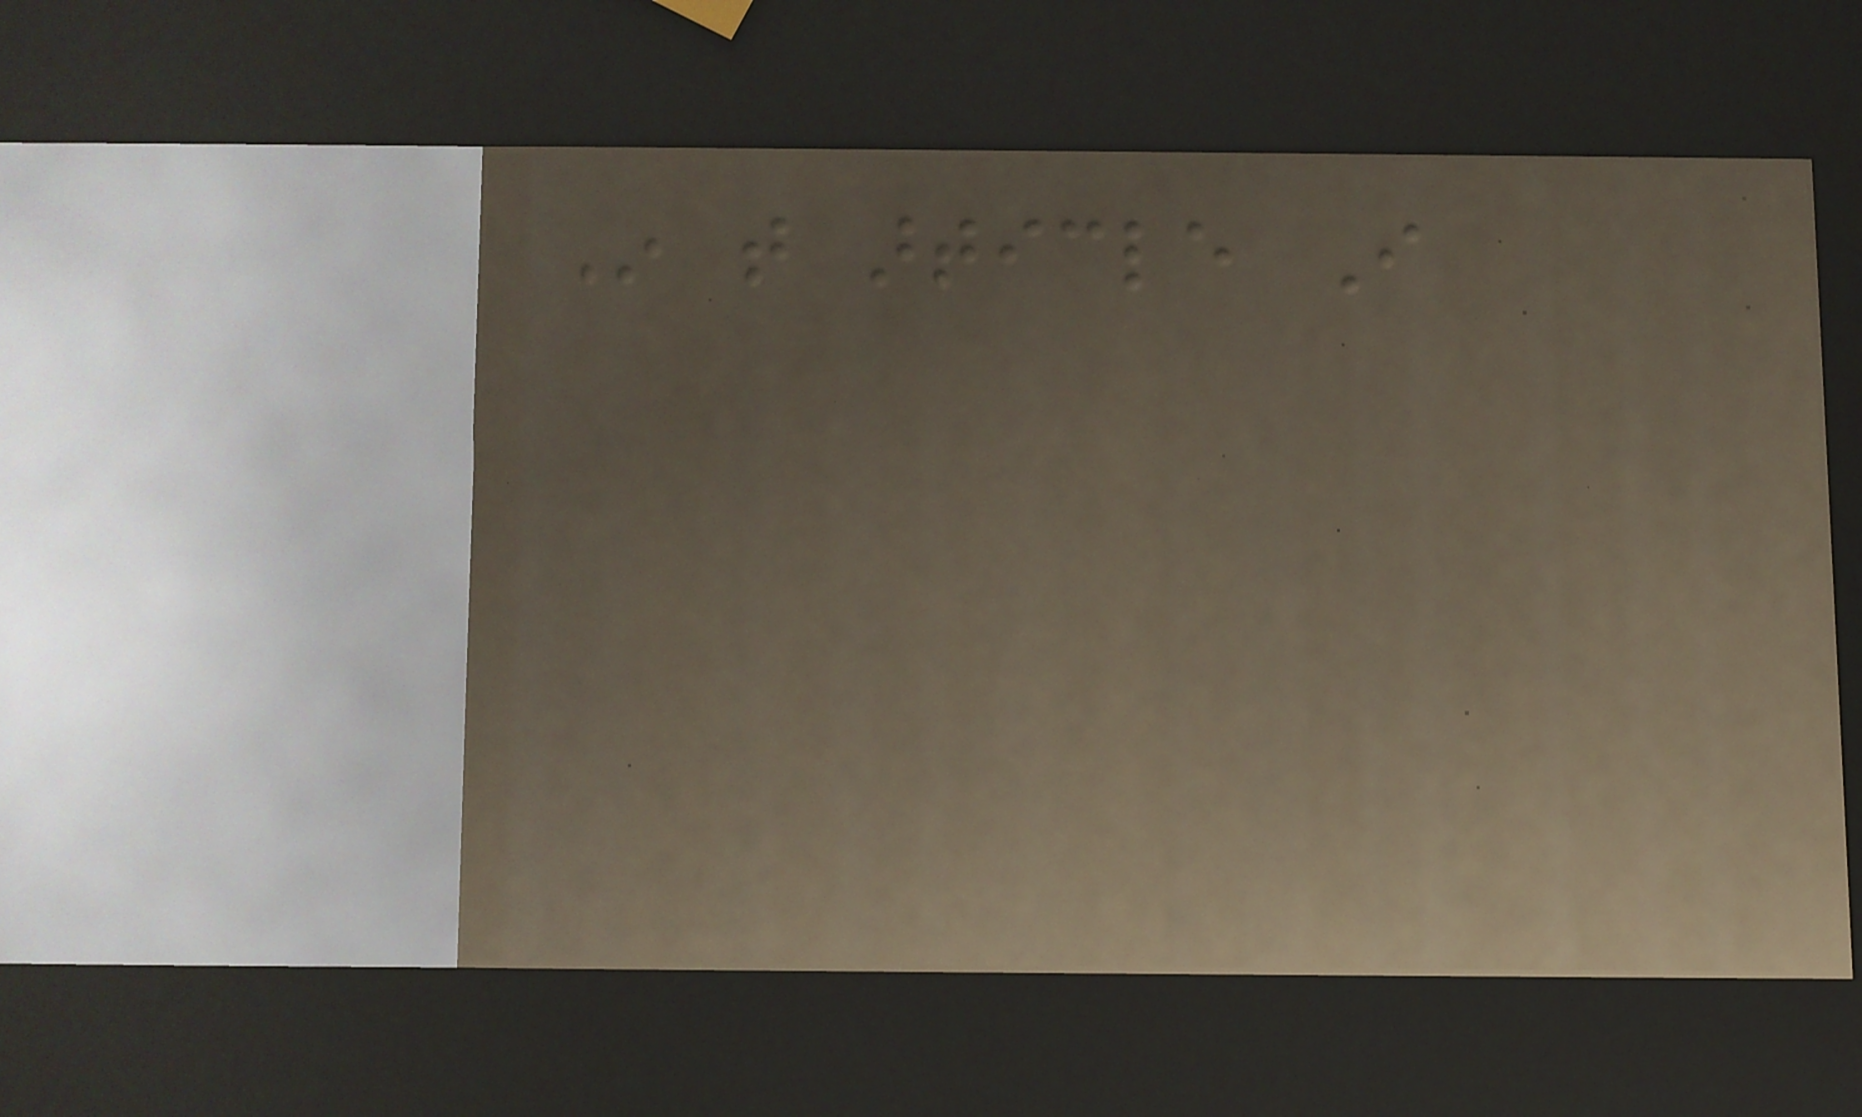In that article I
